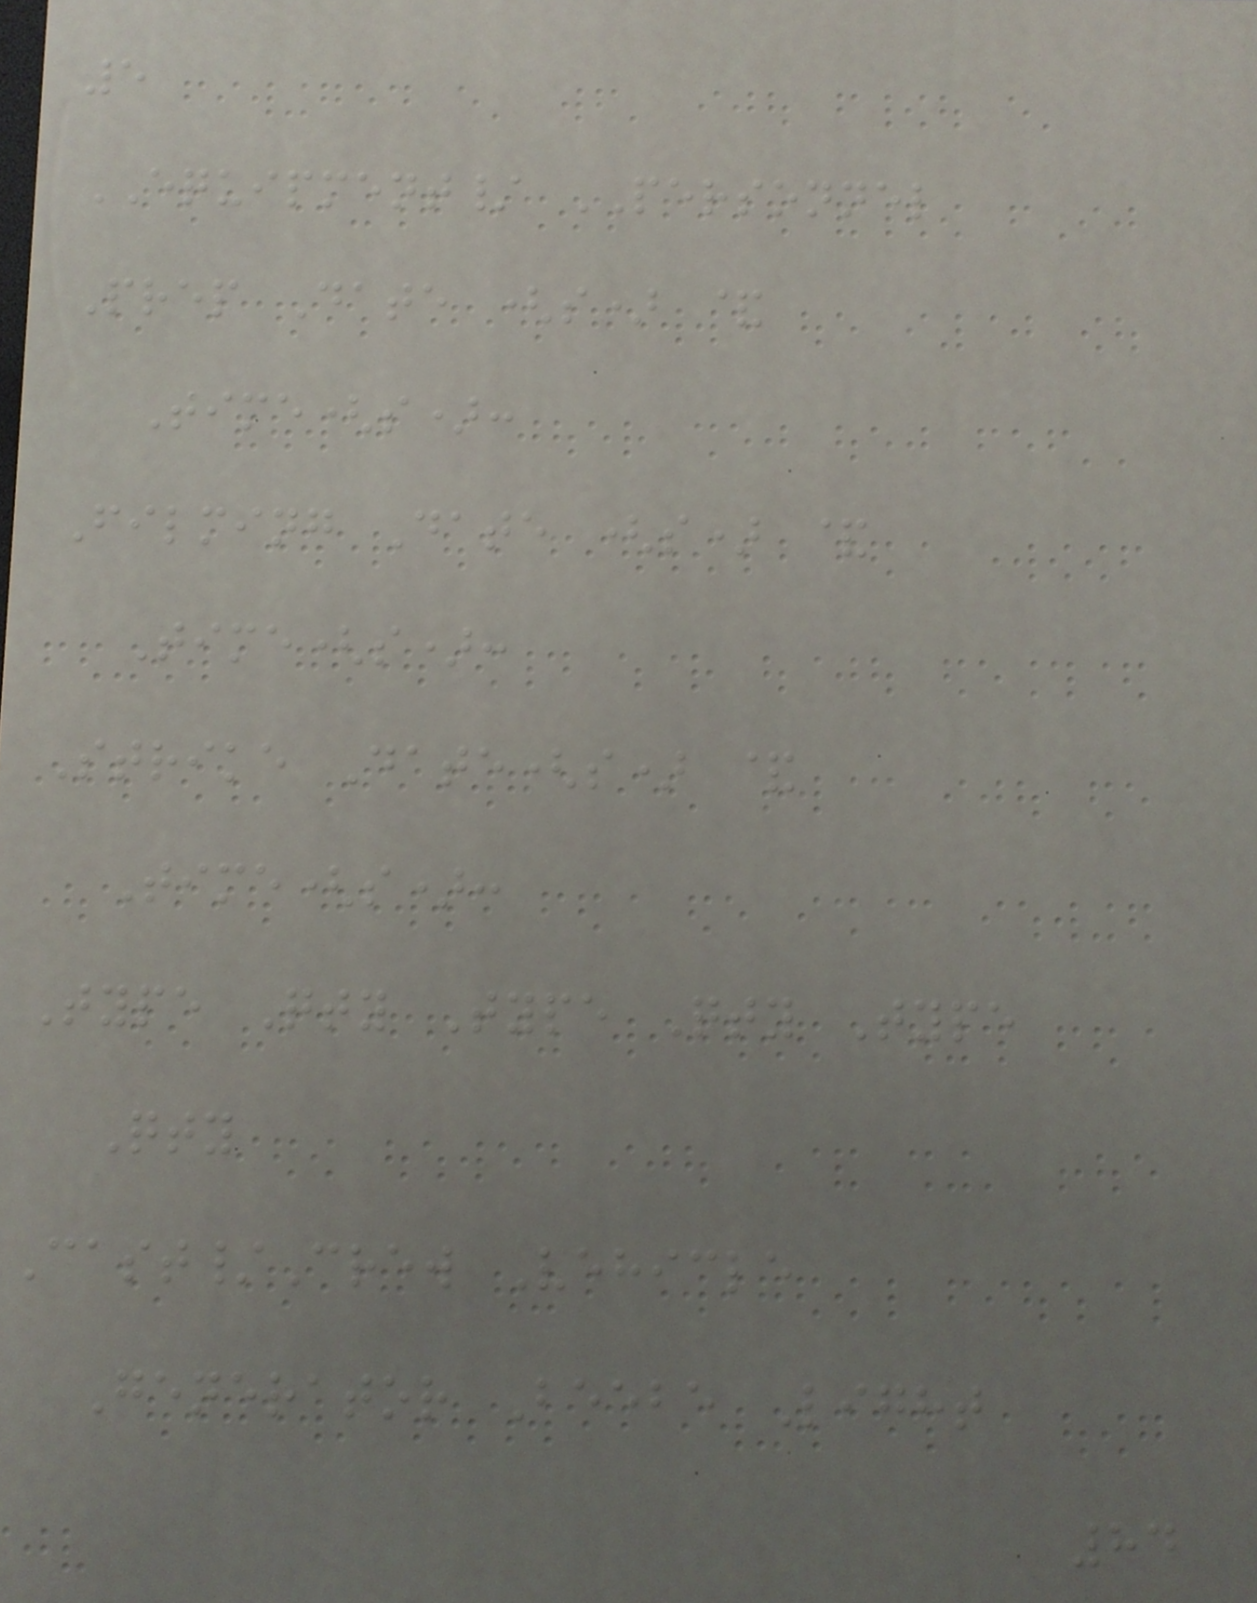5
EQUIPMENT/ PERSONNEL
Prep Date (s) &
Time(s):
Filming Date (s) &
Time(s):
Strike Date(s) &
Time(s):
Type Qty Type Qty Type
Qty
Cast/Crew Vehicle
Generator Beebe Light
84
